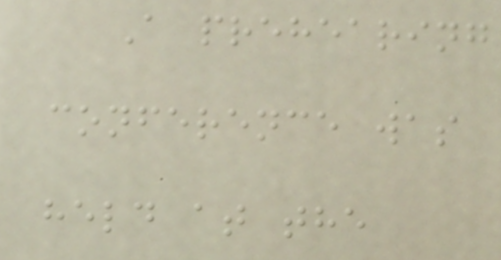A prehearing
conference was
held at the
